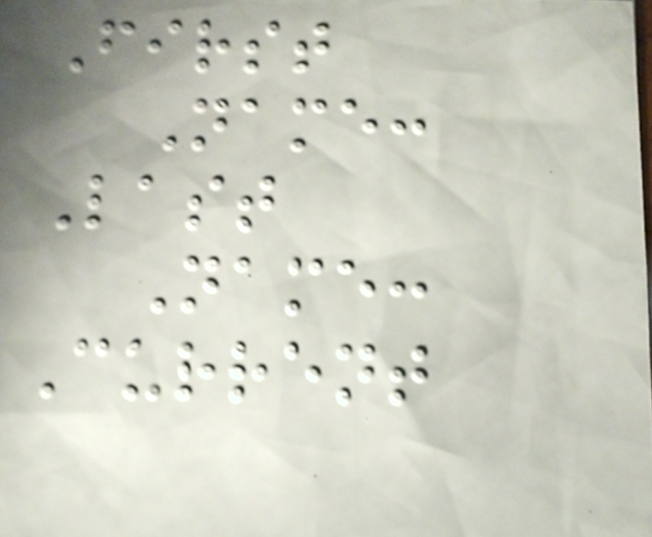First
Name:
Last
Name:
Current
